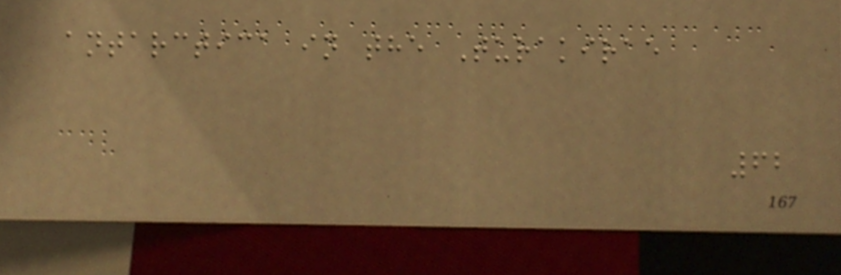antarctica in the Turakirae
62
